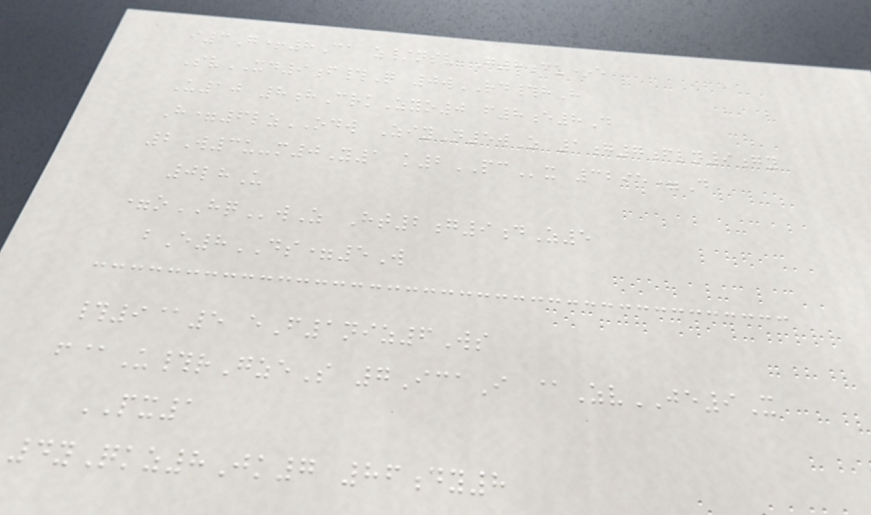i3G+8Ca z/nsv G8cu*e
SvXD9f#Q 0wRD#hH
U10 8hCrkZyo0 f8e8D
H=6lzODW ZiyN5wZ 1g7fln9gy
2W3u-m0Y1 k2PCx 3295=D
0lhU
=oHQwZ Ht2g9dZ5
bE8DS=5W
#9@5 eF1niz6Ws
f@U#rGzeS 7IcaI @ZvJE9X
PX1
4yQkz8Jk7 86dy8
